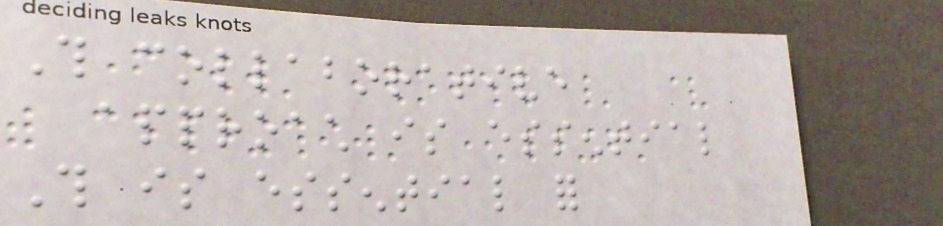This collaborative
approach is essential
This is essential for
